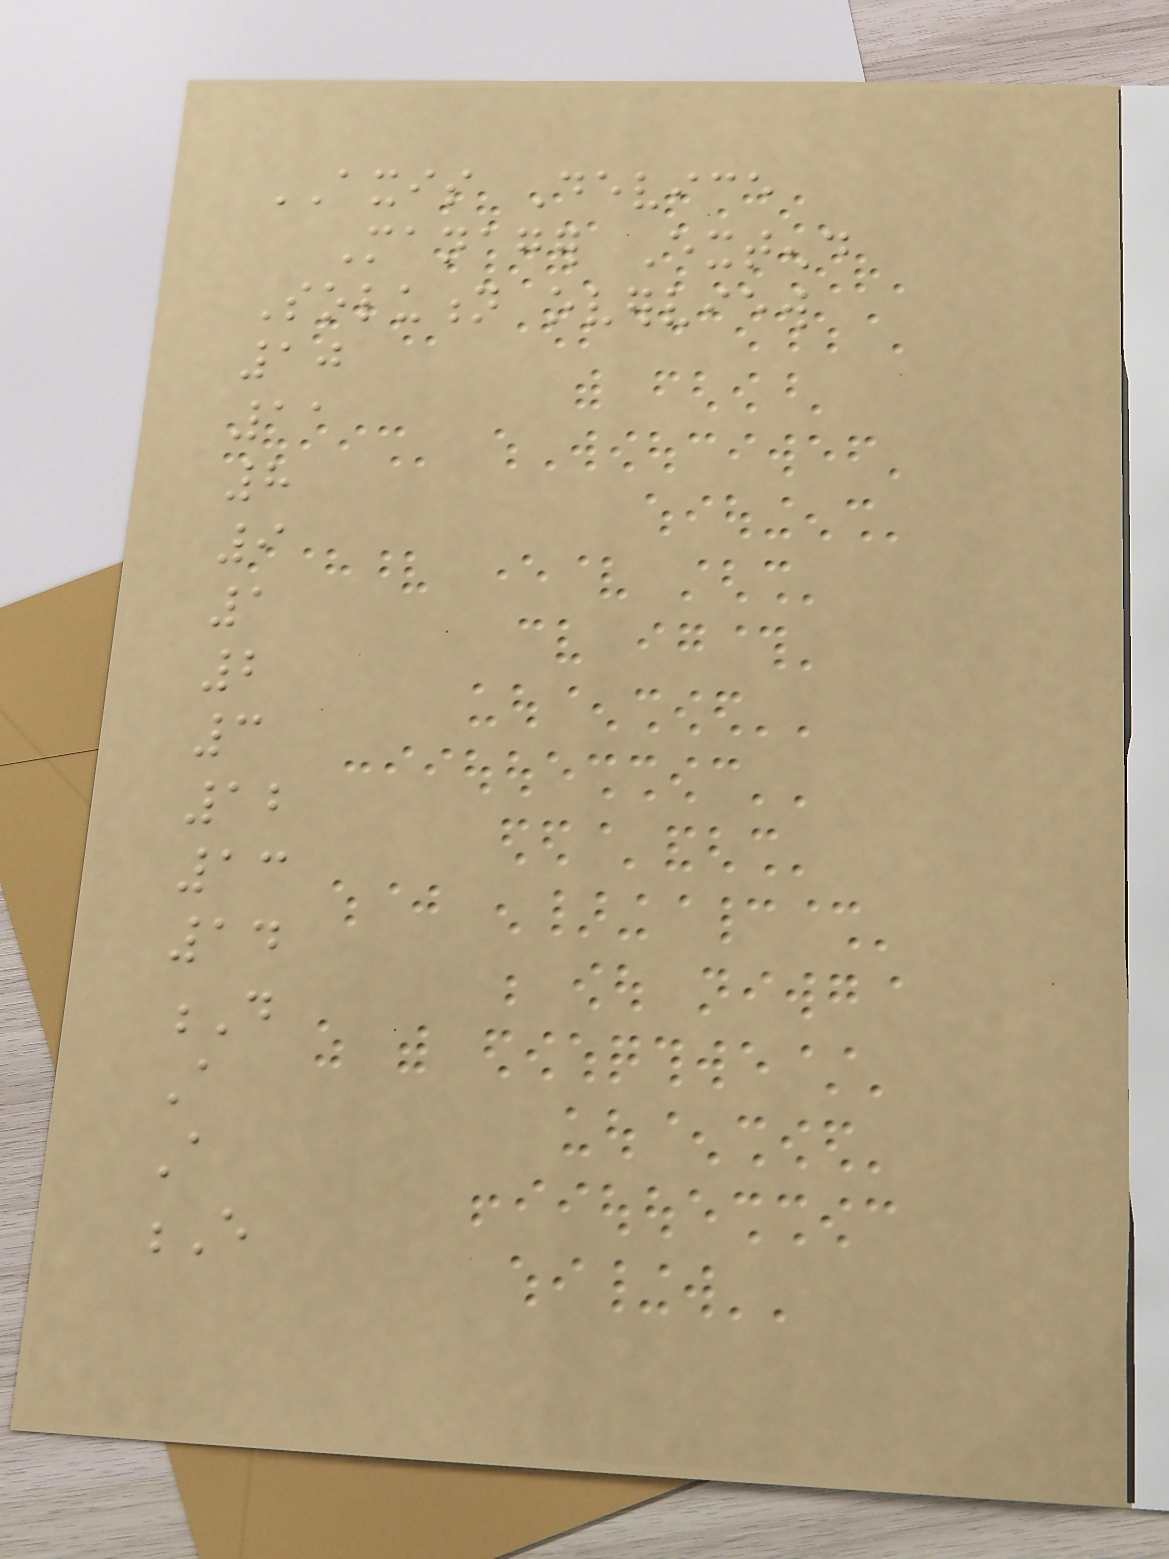AXIS Device
Manager Extend
Solution overview
10
11
8
9
1
2
3
12
13
14
D
A
A
E
